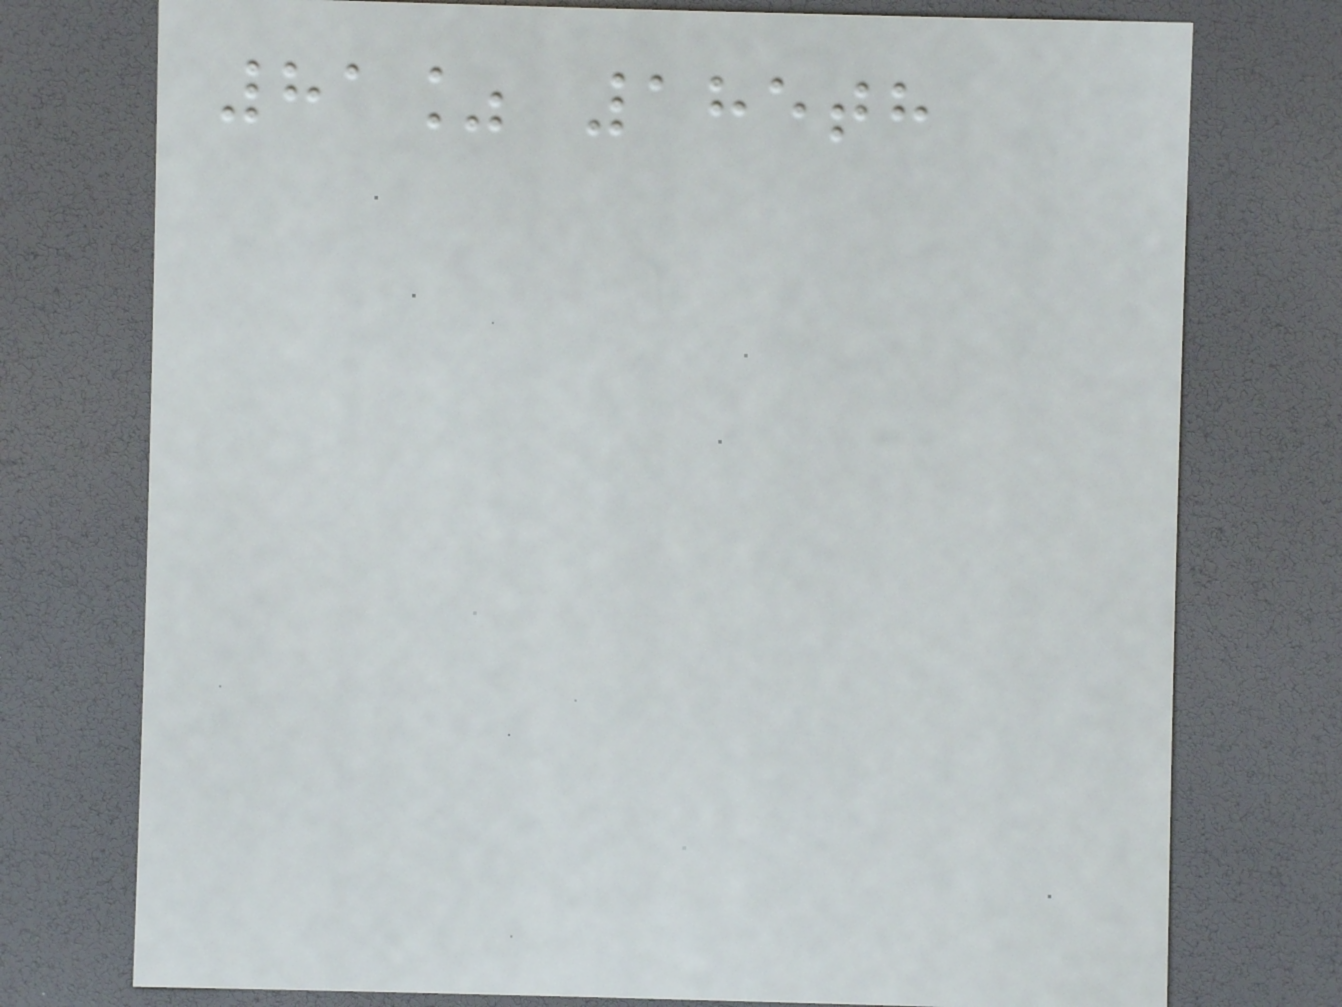81% 185th
